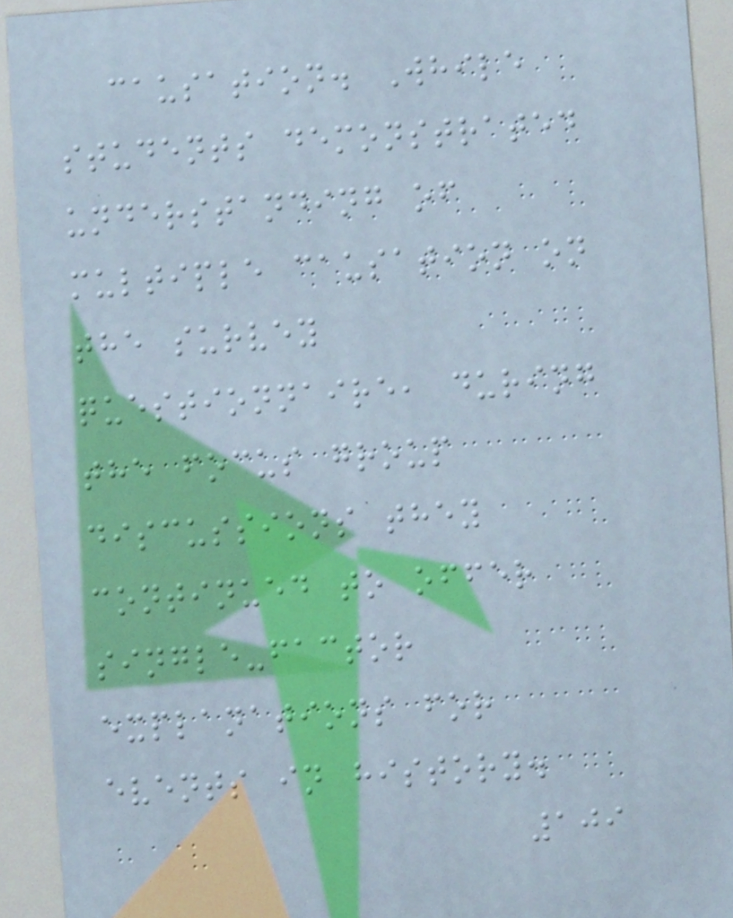causation. While
students demonstrated
understanding of
multiple causation on
the survey
questionnaire, during
the focus group
discussions they
continued to offer
single-factor
explanations for
events in history.
109
